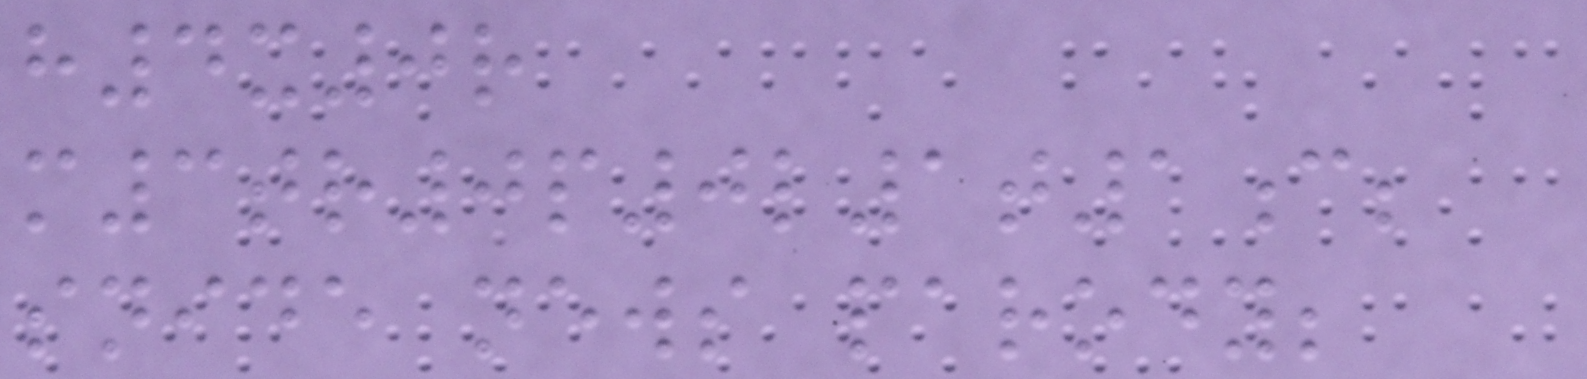h4x0r
m3tr0p0l1t1c;
snide news parody;
